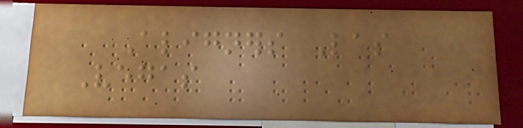Aligners Las
Vegas
